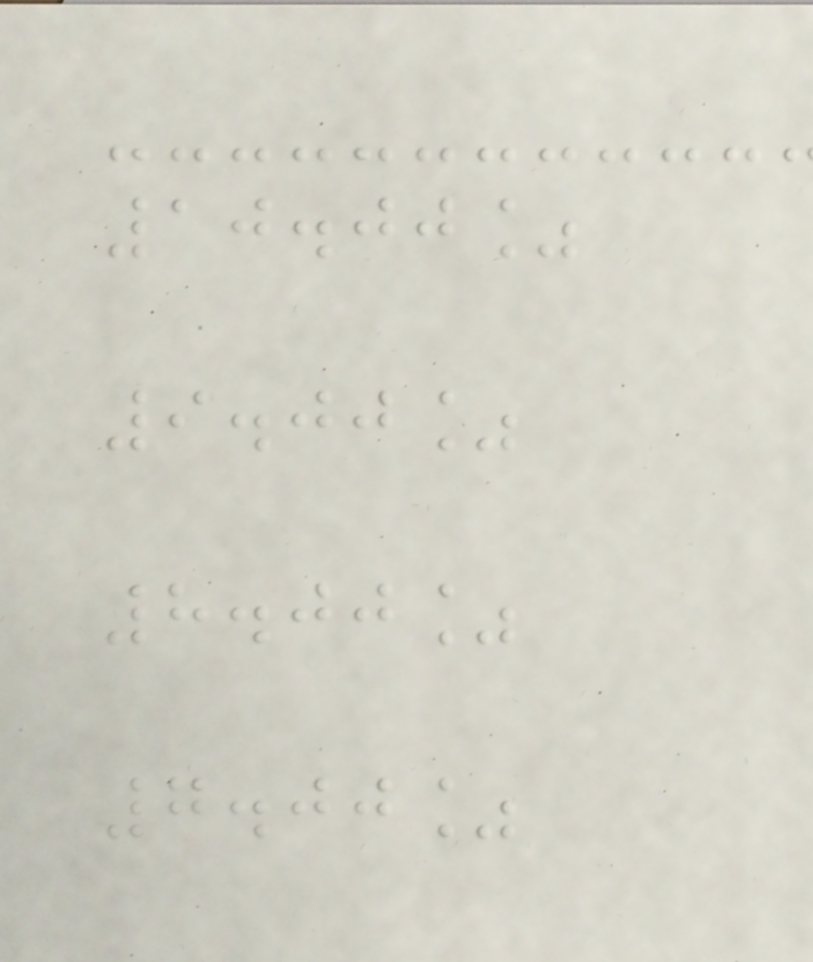10.00%
9.00%
8.00%
7.00%
